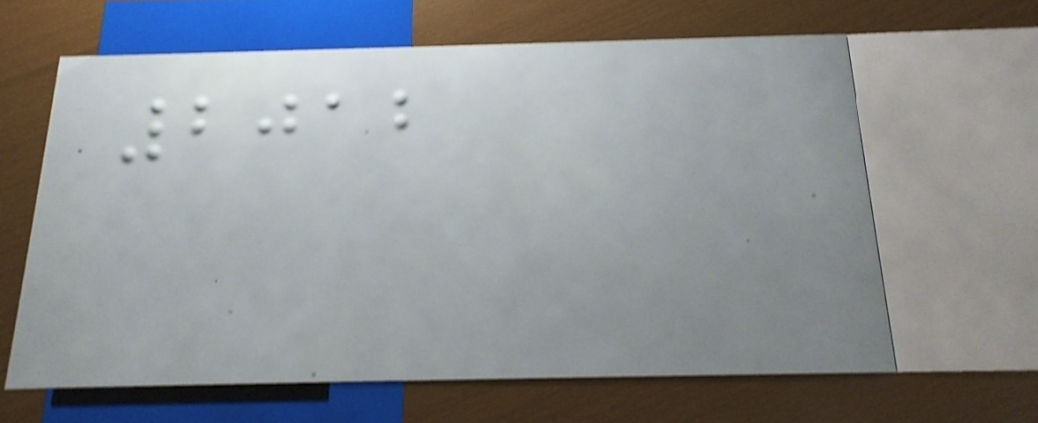2012
